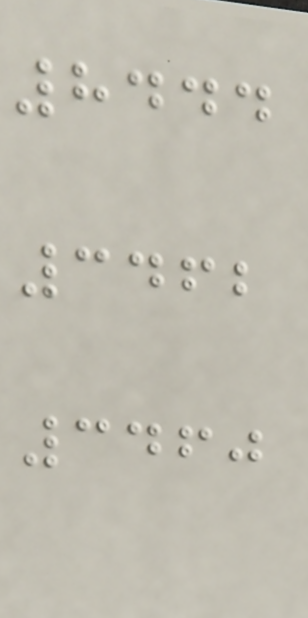8444
3462
3460
